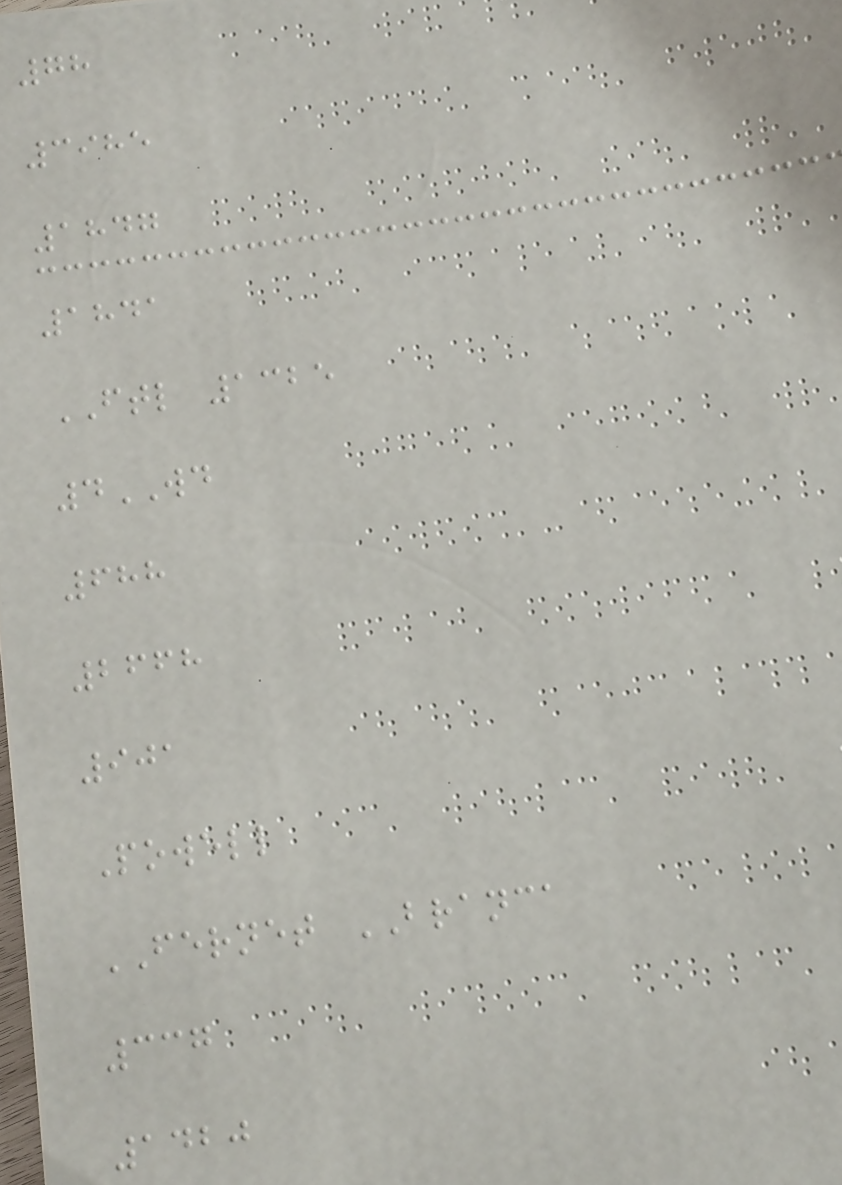78
3985
1847
1841
FTL 1325
4WD
688
2668
901
Powell
FERNET BRANCA
337
1420
